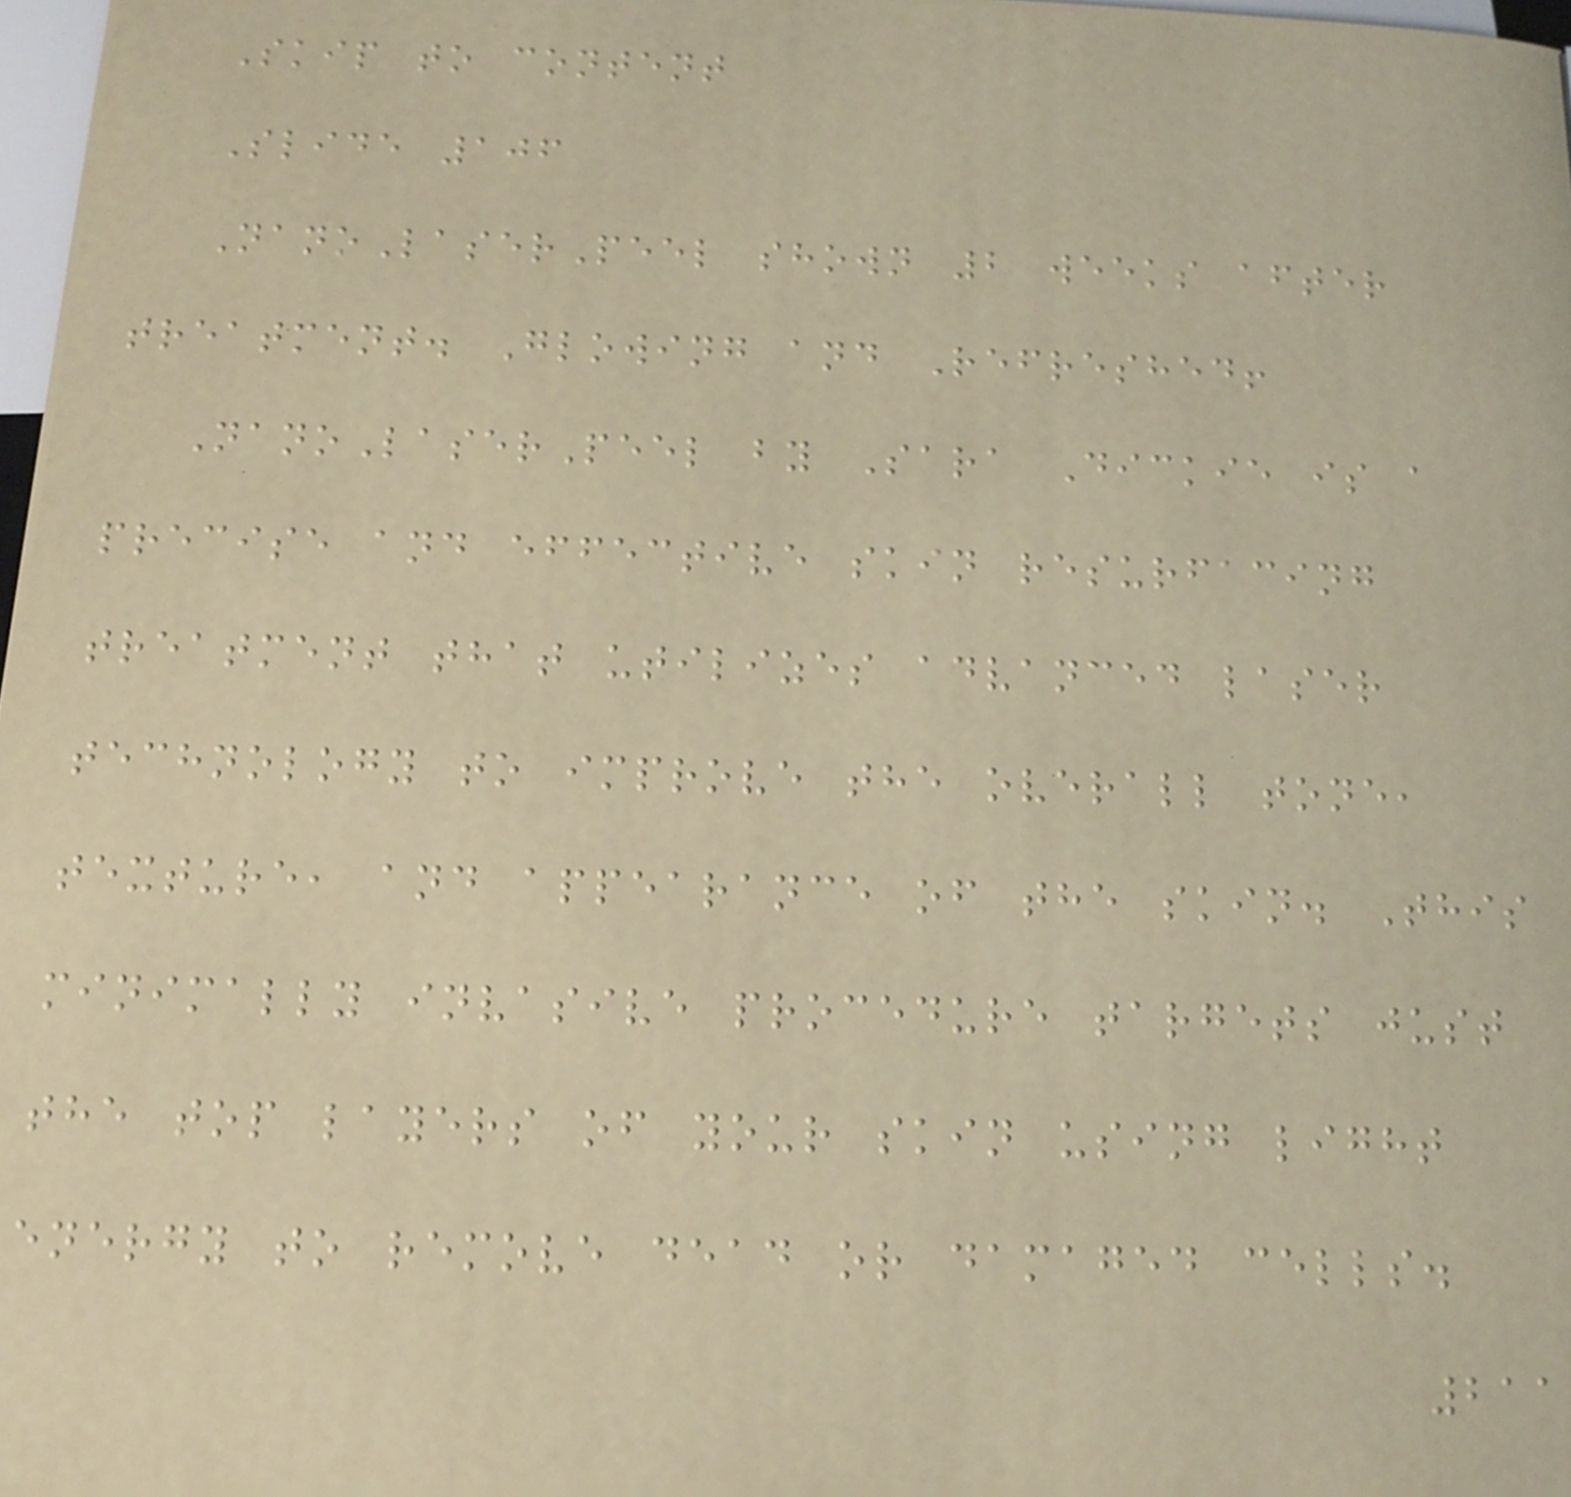Skip to content
Slide 106
NanoLaserPeel shown 2 weeks after
treatment. Glowing and Refreshed!
NanoLaserPeel by Sara Dickie is a
precise and effective skin resurfacing
treatment that utilizes advanced laser
technology to improve the overall tone,
texture, and appearance of the skin. This
minimally invasive procedure targets just
the top layers of your skin using light
energy to remove dead or damaged cells.
211
